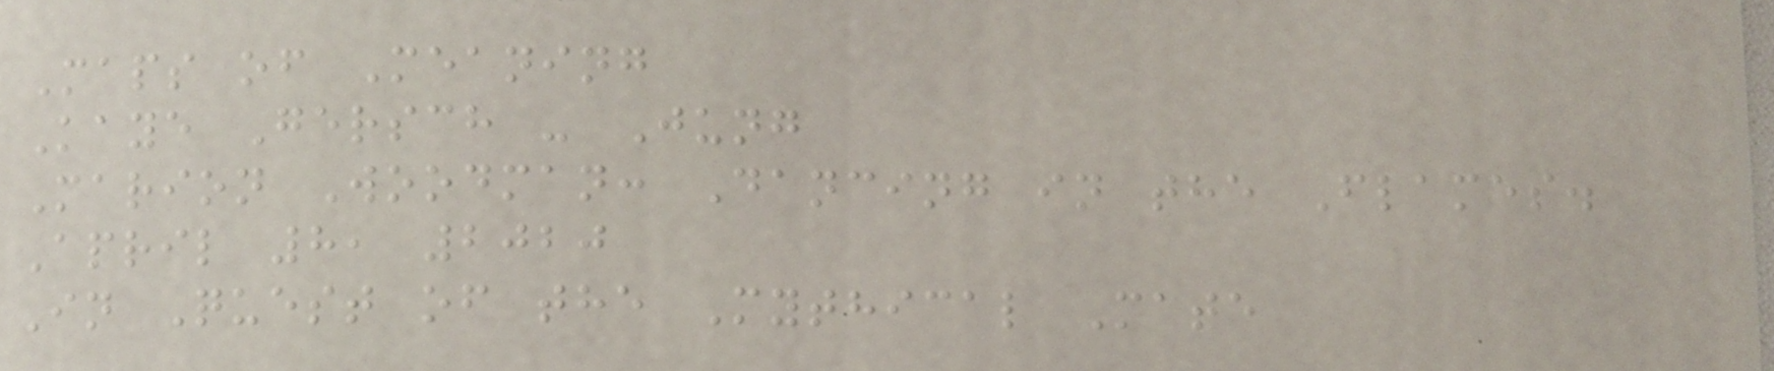Maps of Meaning
Kaye Gersch - Jung
Marion Woodman: Dancing in the Flames.
April 8, 2020
In Quest of the Mythical Mate
